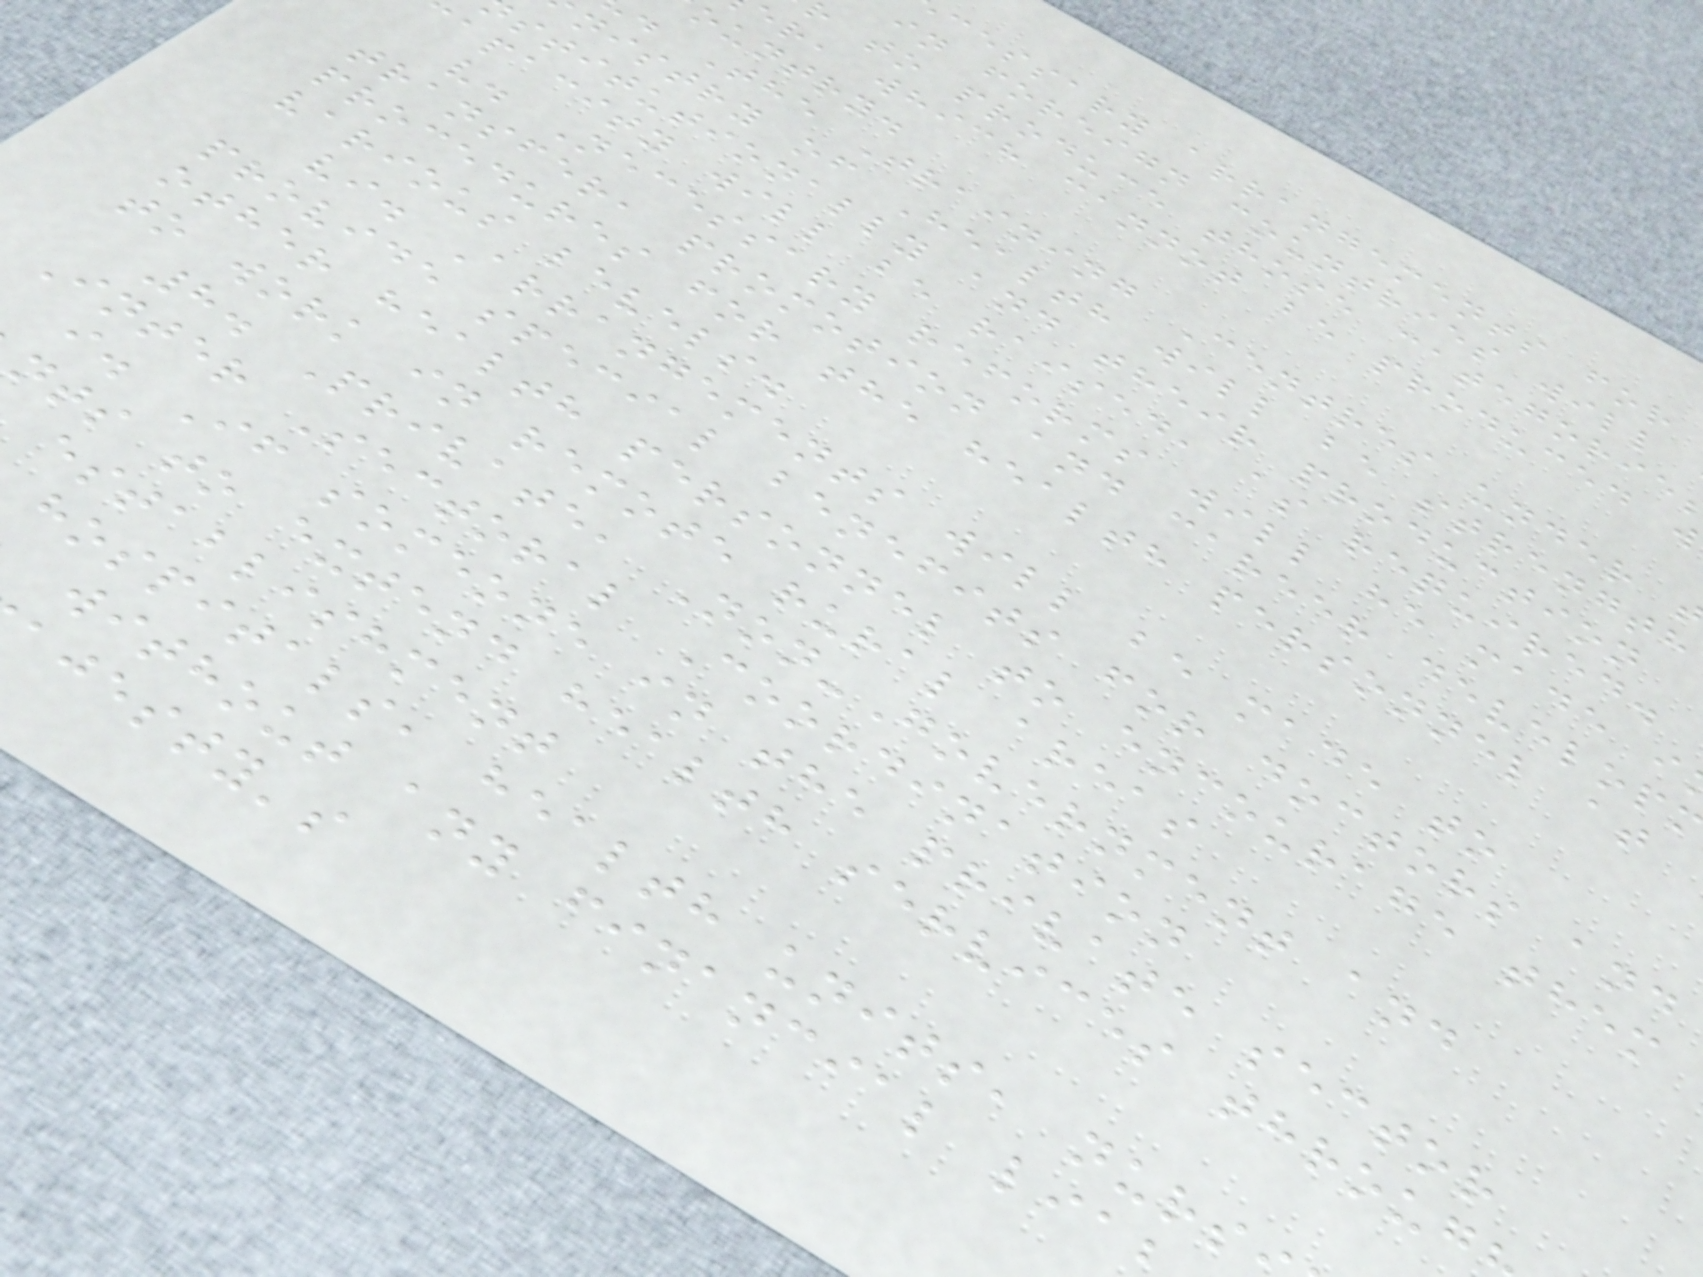cessary arrangements for
in foreign countries will
to produce those categorie
er, which cannot be produced w
ountry.
. The Training Centres under
nistry of Health will be strength
stitutionally and their production
apacity will be raised, as required.
v. Necessary reforms will he made i
transfer, promotion and career develop
procedures for the health personnel at
various levels.
vi. Arrangements will be made to
provide special benefits for doctors and
other health personnel to encourage them
to work in remote rural areas
8. Private, Non-Government and
Inter Sectoral Coordination
i. If someone in the private sector
nts to extend health services throug
establishment
hospitals, health units, nurs
without any financial lia
ajesty's
